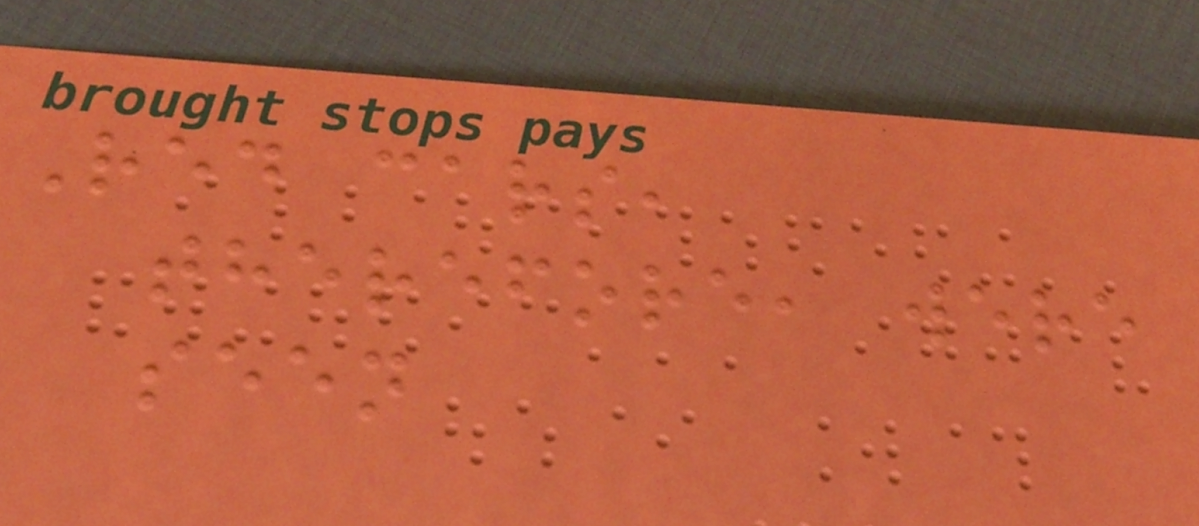Red cars,
therefore, were
seen
